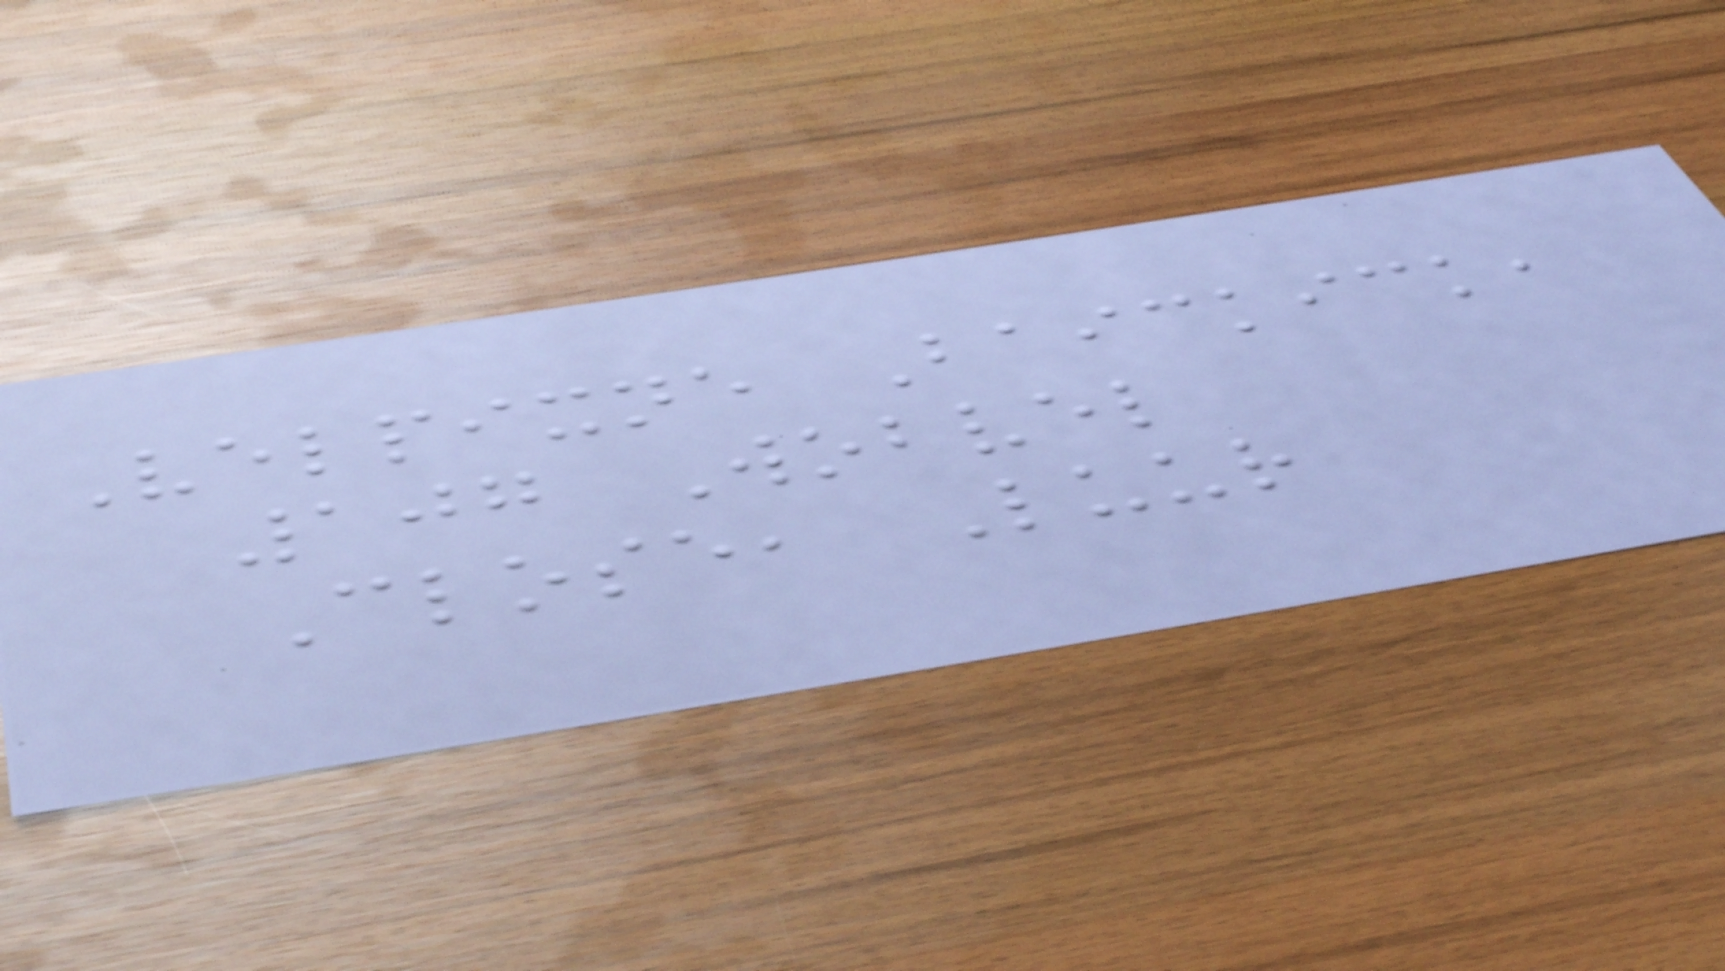Velpixne Baickick,
107 Wobvel
Close, Luur
